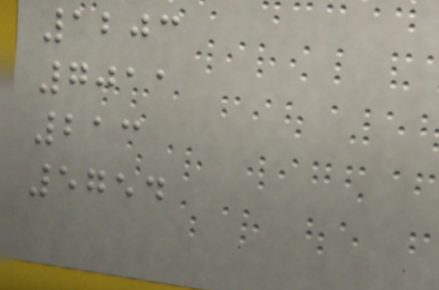1203
7011
213
5754
